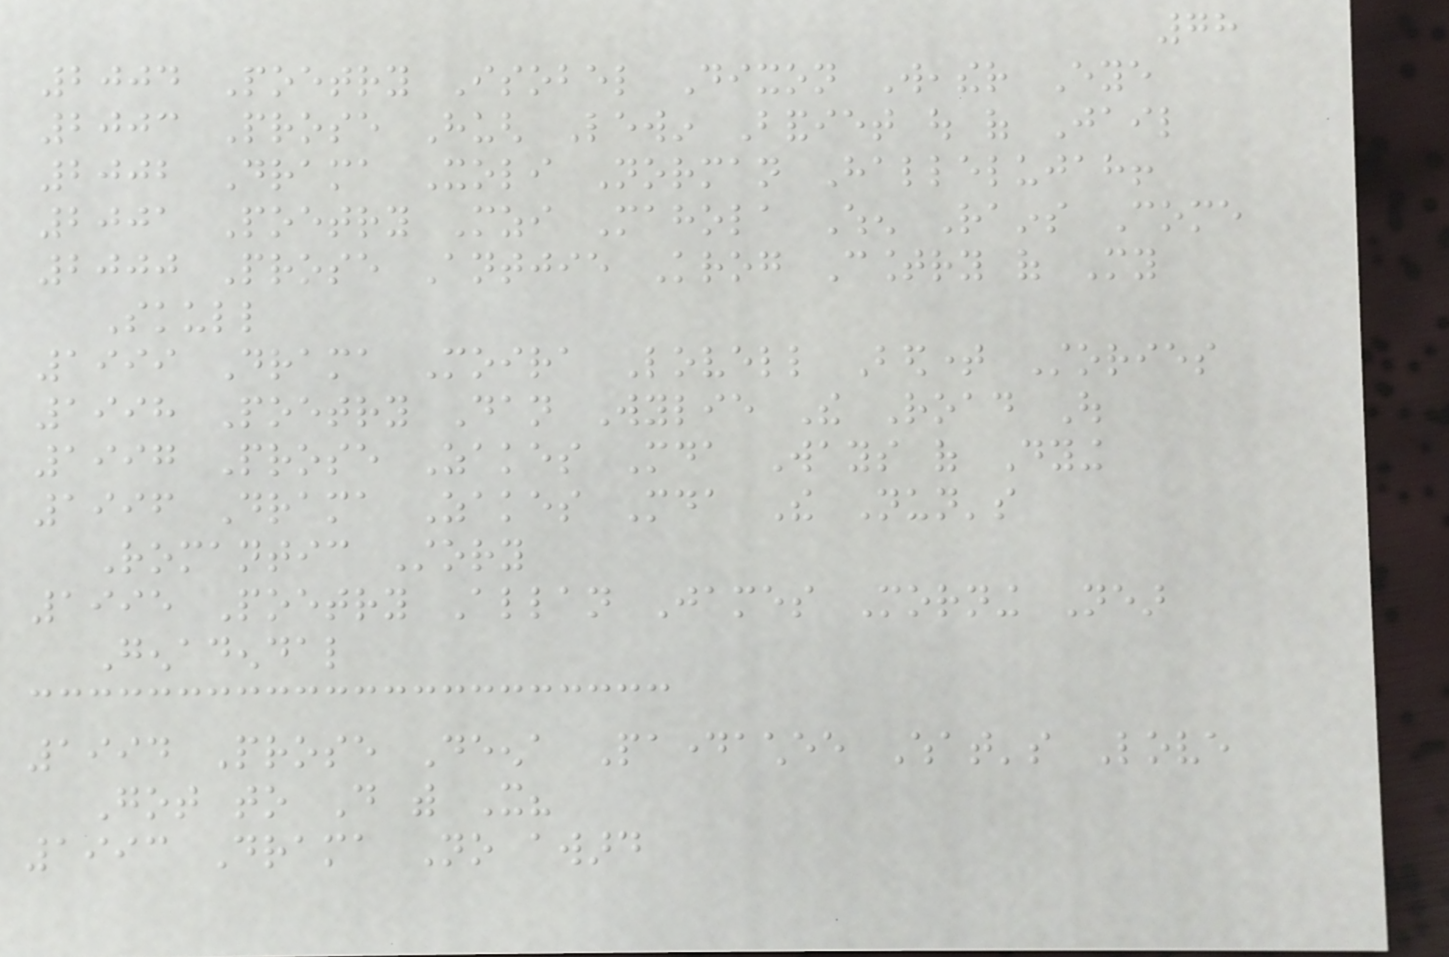78
2004 Poetry Isobel Dixon Weather Eye
2003 Prose Hugh Lewin Bandiet out of Jail
2002 Drama Xoli Norman Hallelujah!
2001 Poetry Mzi Mahola When Rains Come
2000 Prose Antjie Krog Country of My
Skull
1999 Drama Moira Lovell Bedtime Stories
1998 Poetry Dan Wylie The Road Out
1997 Prose Zakes Mda Ways of Dying
1996 Drama Zakes Mda The Nun's
Romantic Story
1995 Poetry Allan James Morning Near
Genadendal
1994 Prose Deena Padayachee What's Love
Got to Do with It?
1993 Drama No award
